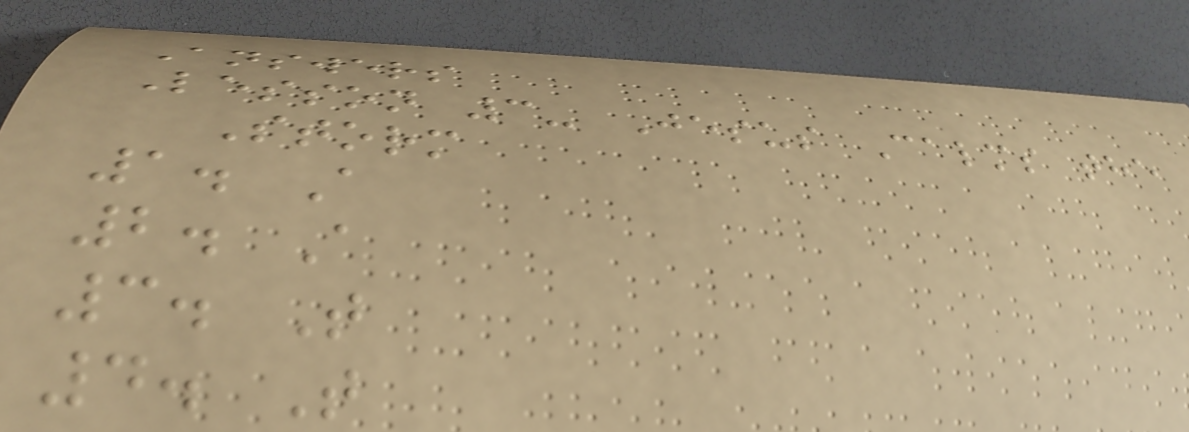Answers
Lesson 3- Jesus Calms the
Storm
1. A
2. A
3. T
4. T
